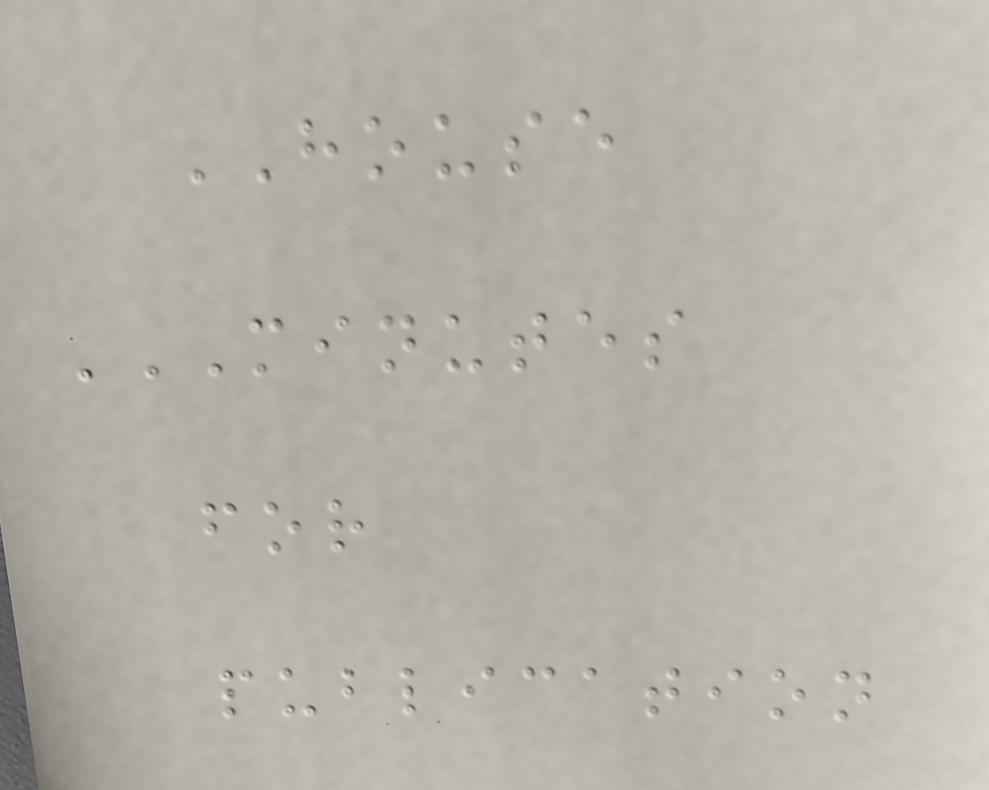HOUSE
MINUTES
FOR
PUBLICATION
